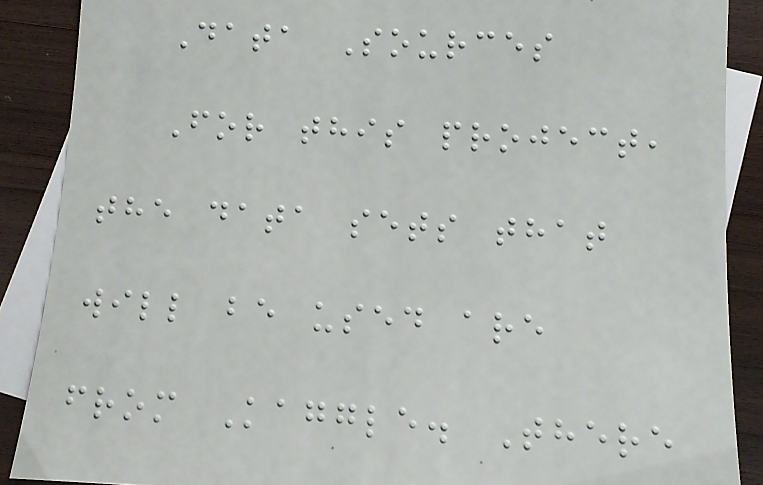Data Sources
For this project,
the data sets that
will be used are
from Kaggle. There
